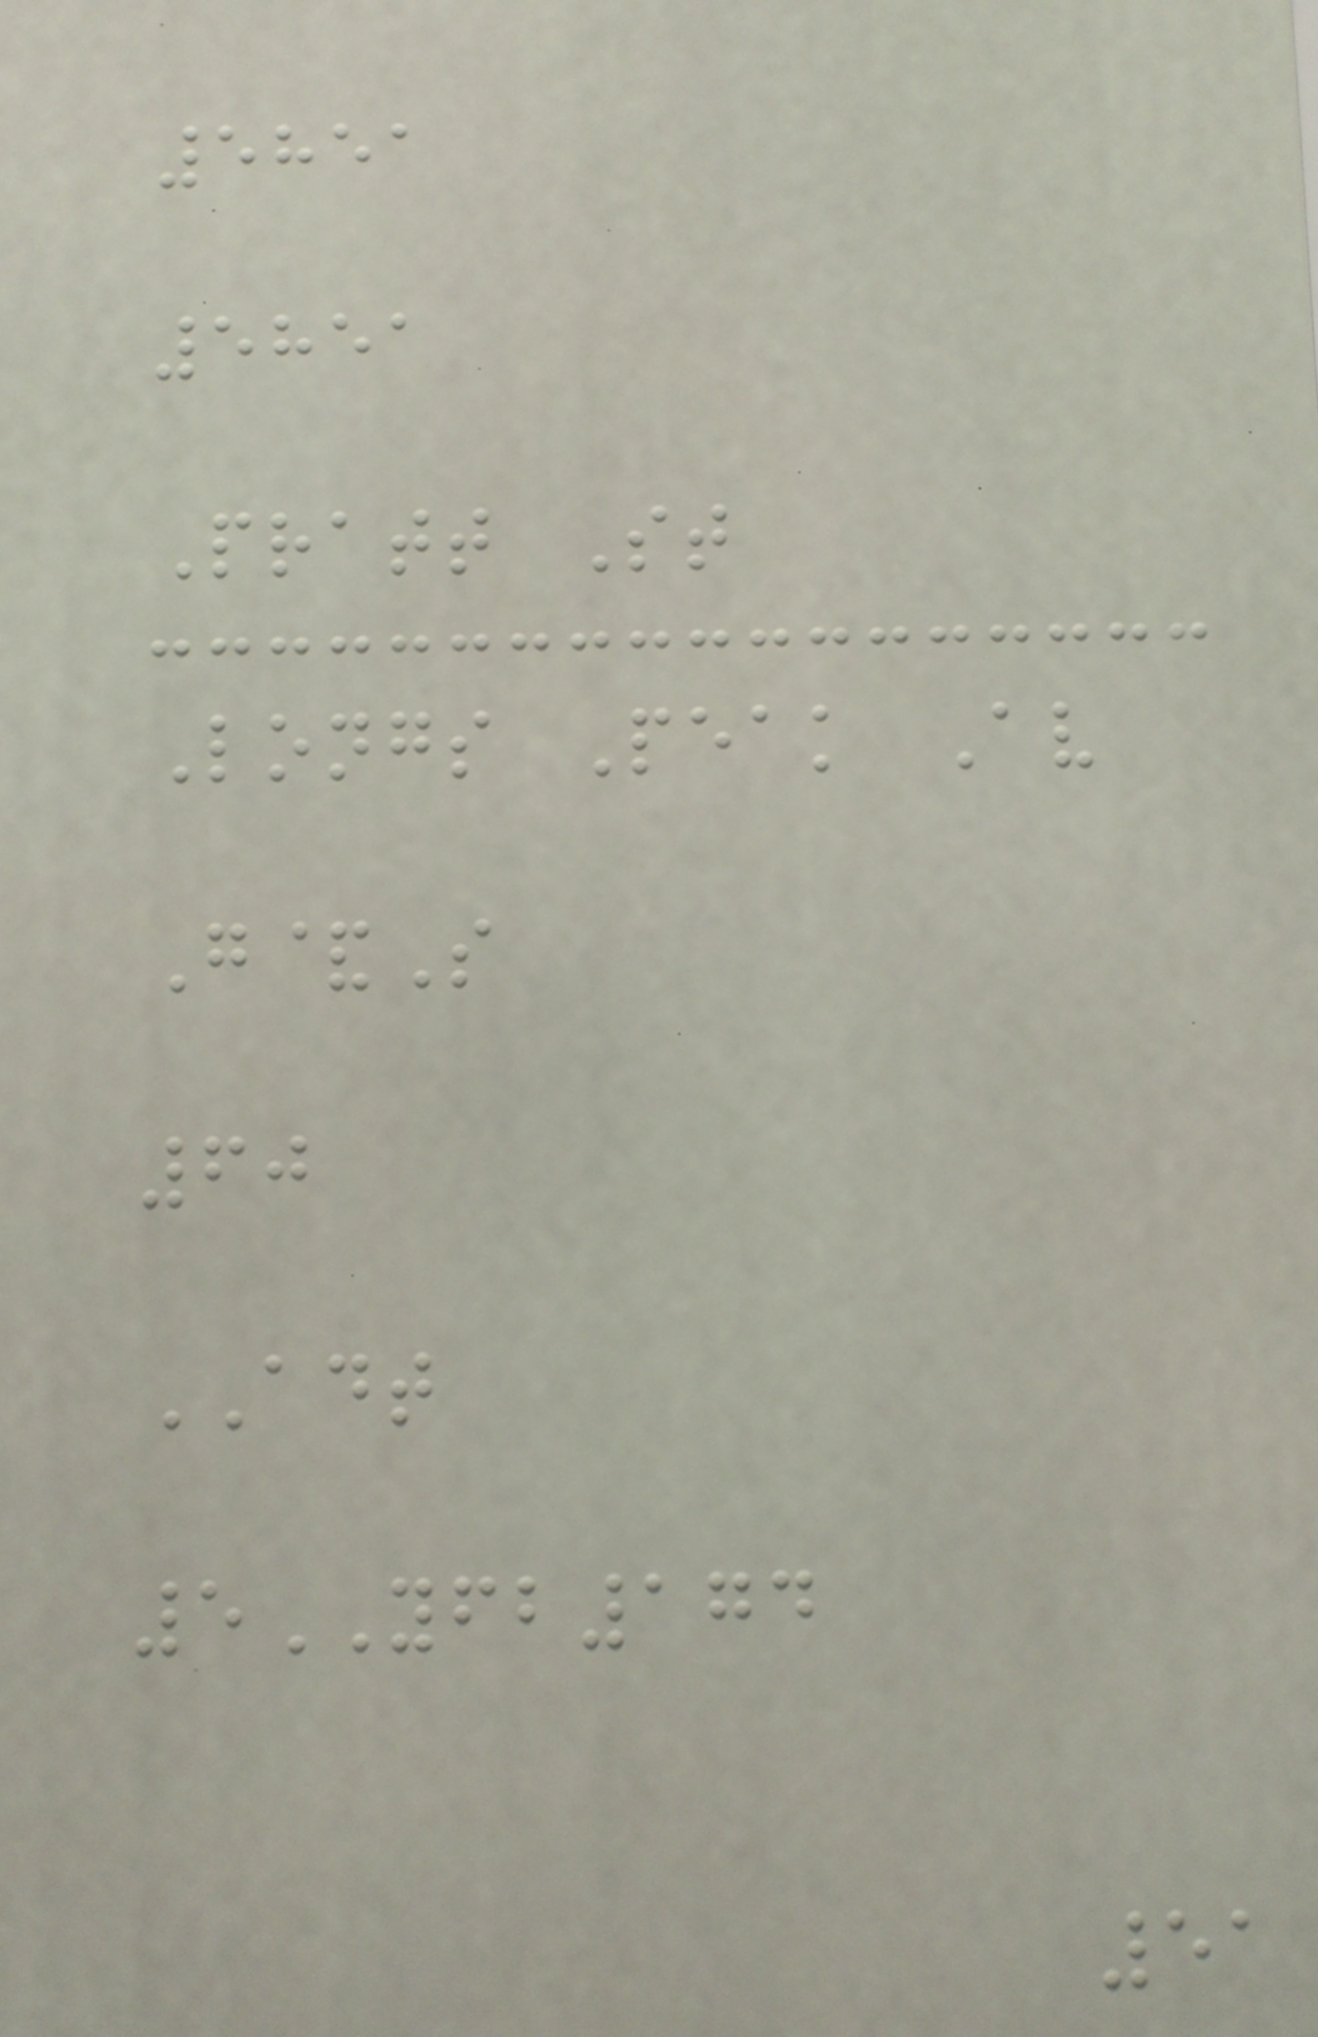5851
5851
Pratt St
Longs Peak Av
G&S
60
ADT
5YFB174
51
